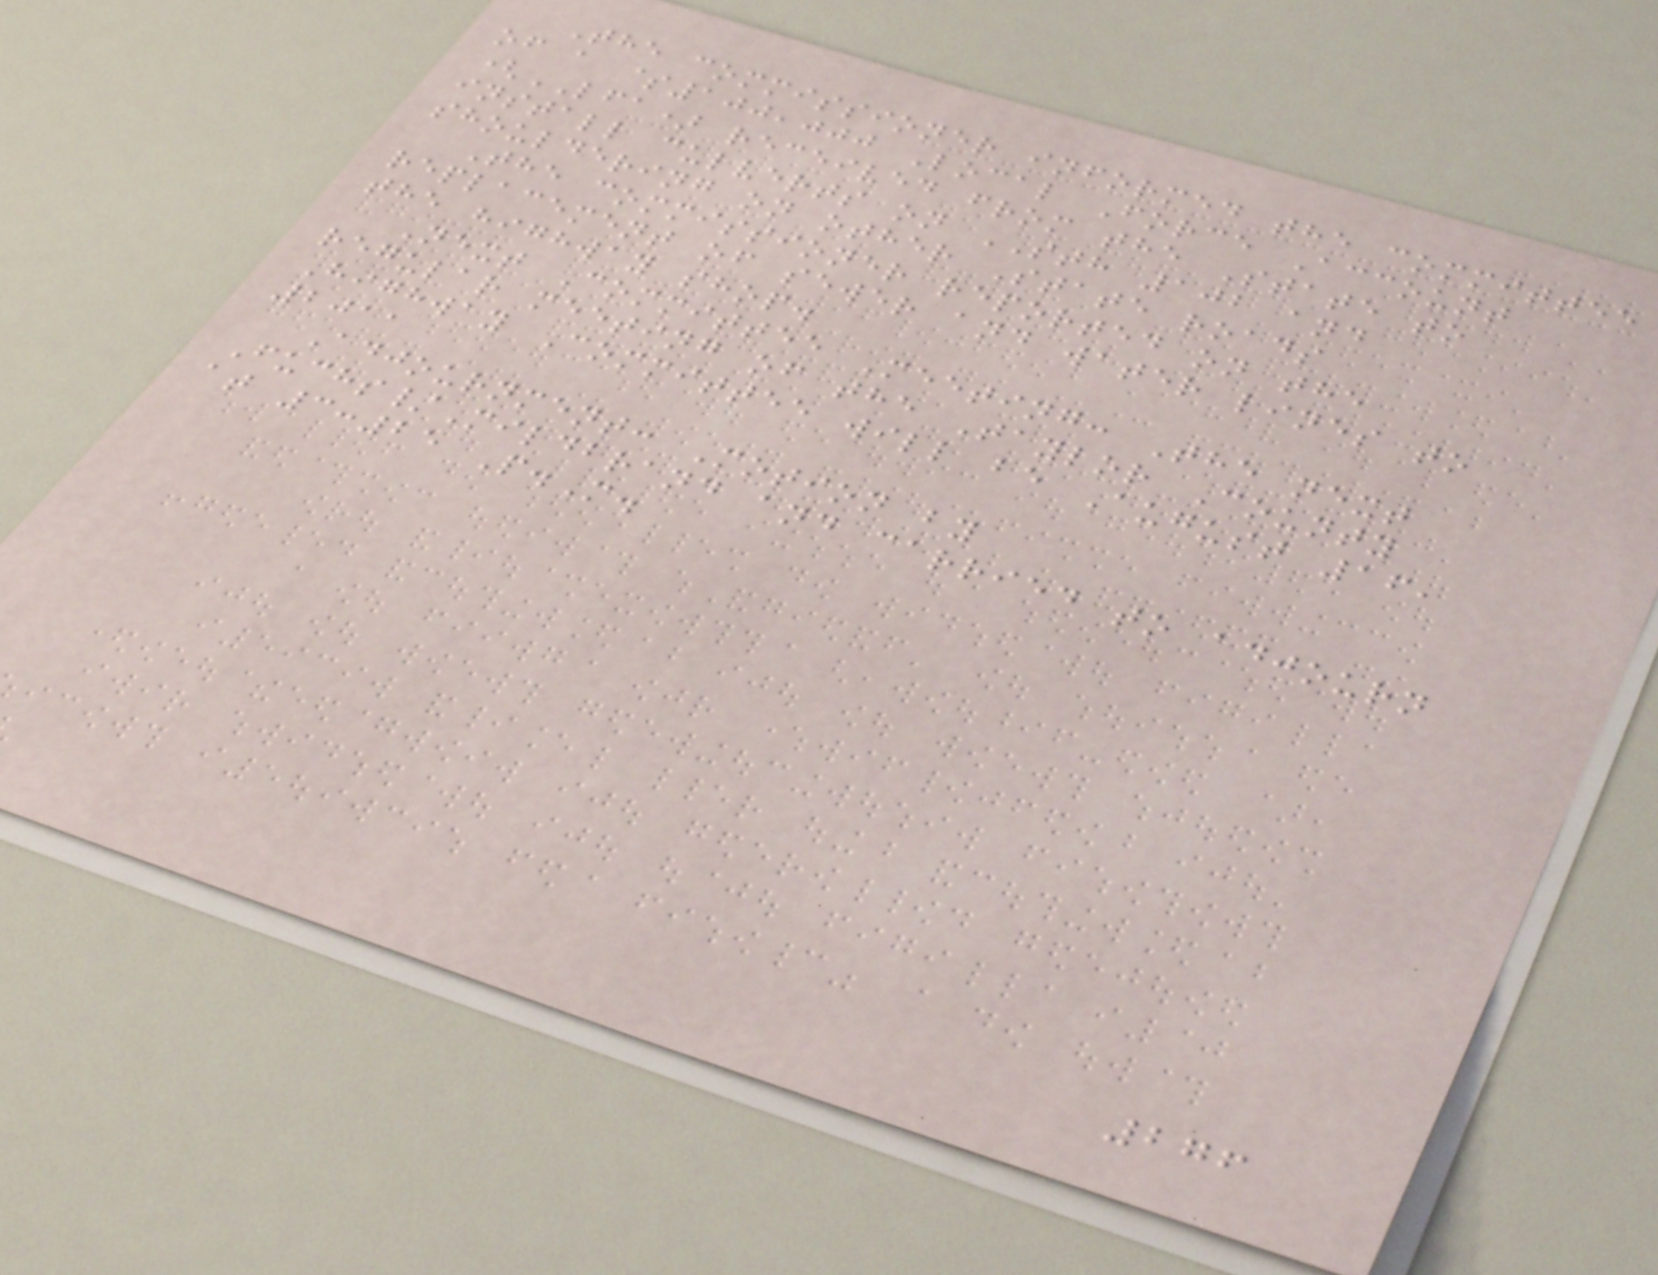The commissioner informed the committee
of a $100,000 Local Force Account
(LFA) received from the State to
install culverts on STH 102 and
shouldering on other State roads
The commissioner reported on the
replacement of sewer and water lines to
the highway shop.
Next Committee Meeting: The next
regular meeting of the Taylor County
Highway Committee will be August 16,
2011
Adjournment: Motion by
Fuchs/Mildbrand and carried to adjourn
at 3:25 P.M.
276
